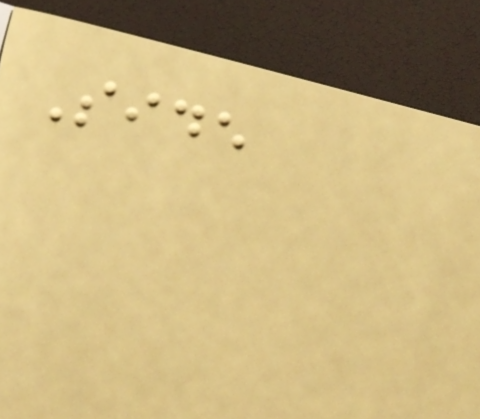Side
